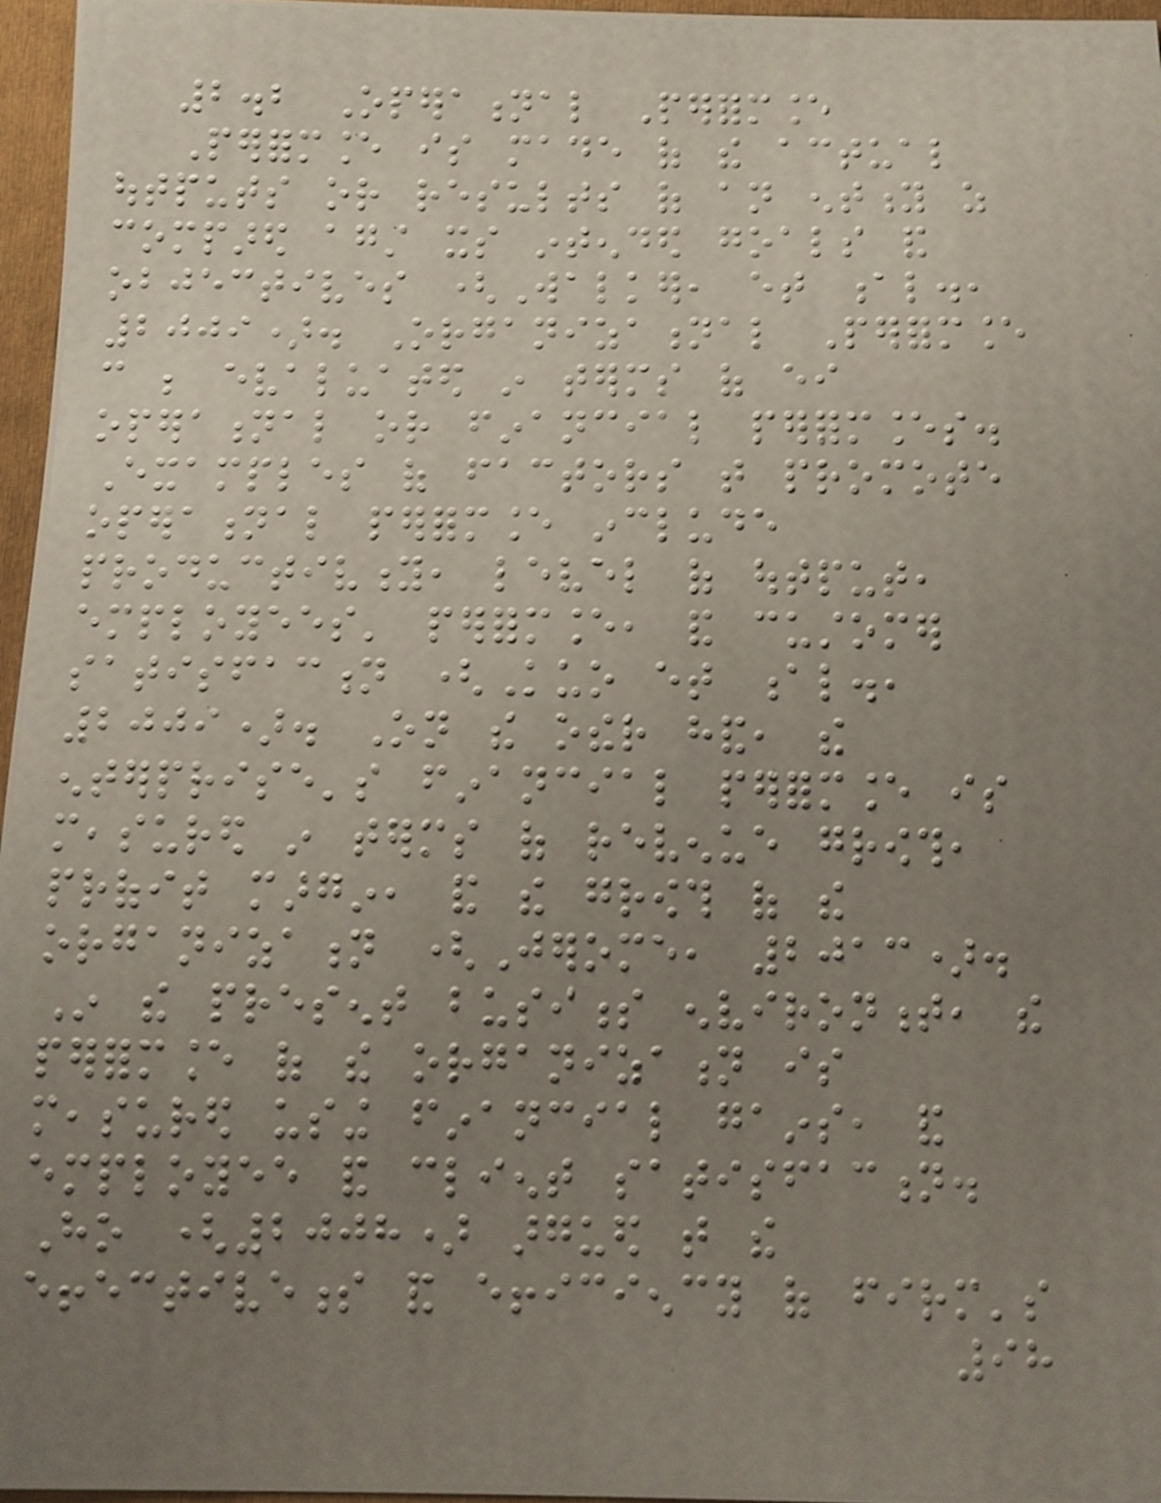2.2 Operational Performance
Performance is made of the actual
outputs or results of an entity as
compared against its intended goals and
objectives (Walker, et al.,
2009). Organizational Performance
can be evaluated in terms of either
operational or financial performances.
Examples of factors that promote
operational performance include
productivity, level of output,
employees' performance, and customer
satisfaction (Kuo et al.,
2009). On the other hand, the
enterprise's financial performance is
measured in terms of revenue growth,
profit margin, and the growth of the
organization (Jerome, 2013).
In the present business environment, the
performance of the organization is
measured using financial gains, and
employee and client satisfaction.
Ho (2008) argued that the
effectiveness and efficiency of firm's
98
